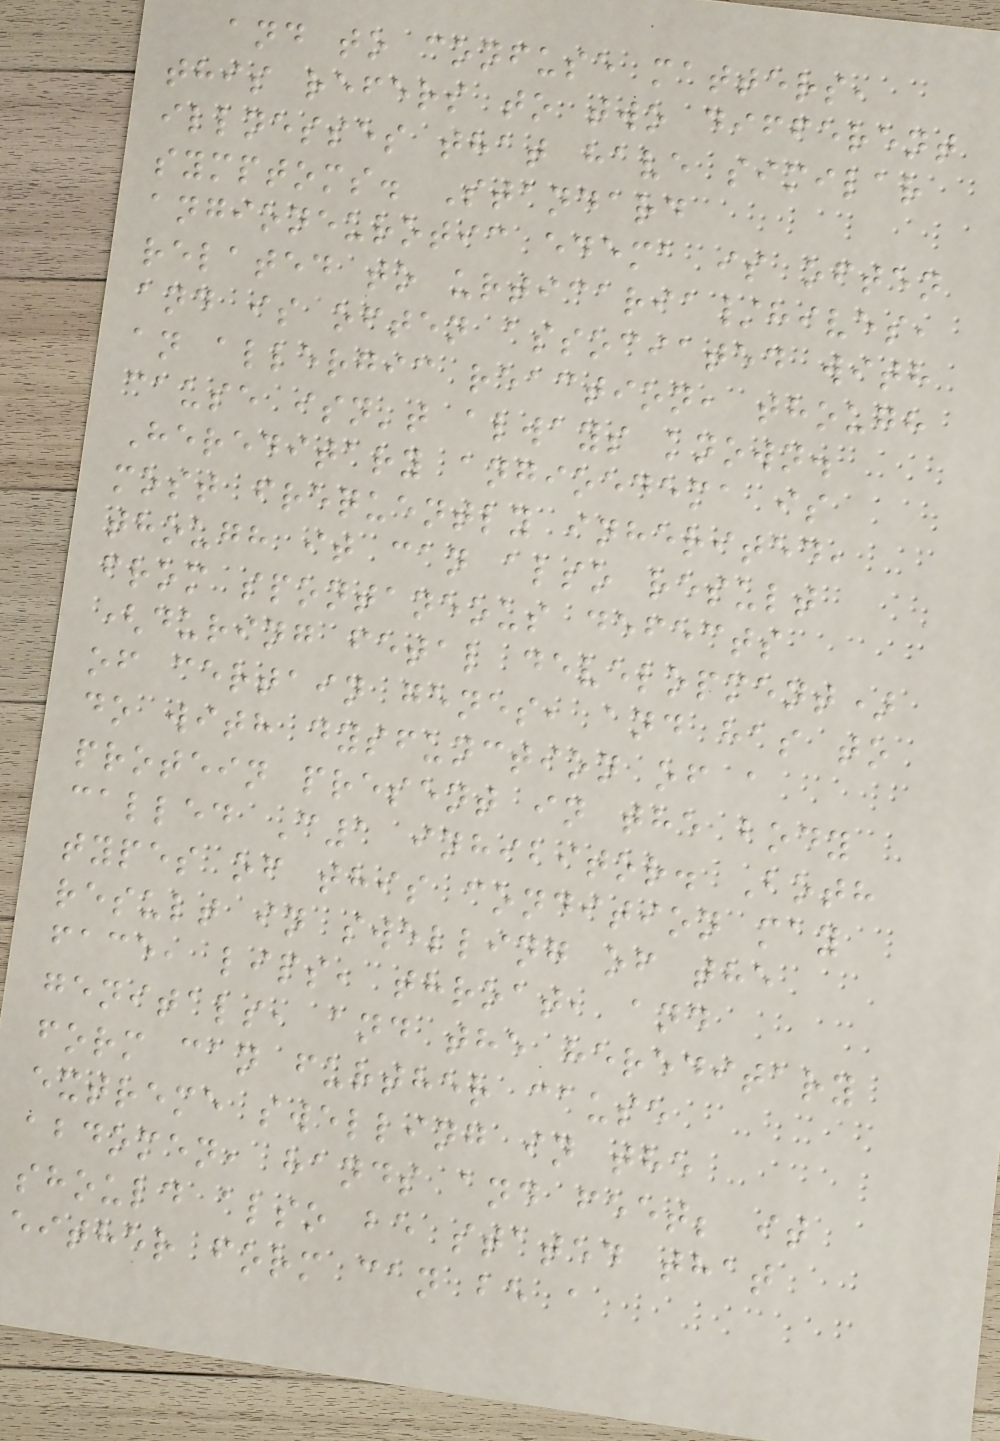and to confuse matters,
this refers to two different
illnesses that have similar
symptoms. Standard
angioneurotic edema is often
related to urticaria/hives,
and is often associated with
an allergic reaction, though
cause isn't always known.
Hereditary angioedema is
most frequently inherited,
though it can also result
from spontaneous defects
(during fetal development)
of certain genes, and has to
do with dysfunction of a
protein present in the body
called C1 inhibitor. Both
types of this condition may
result in swelling of the
face, lips, throat, and
genitals, and the hereditary
form can further cause
extreme swelling in the
abdomen, hands and feet; it
should also be stated that
either form can be a
